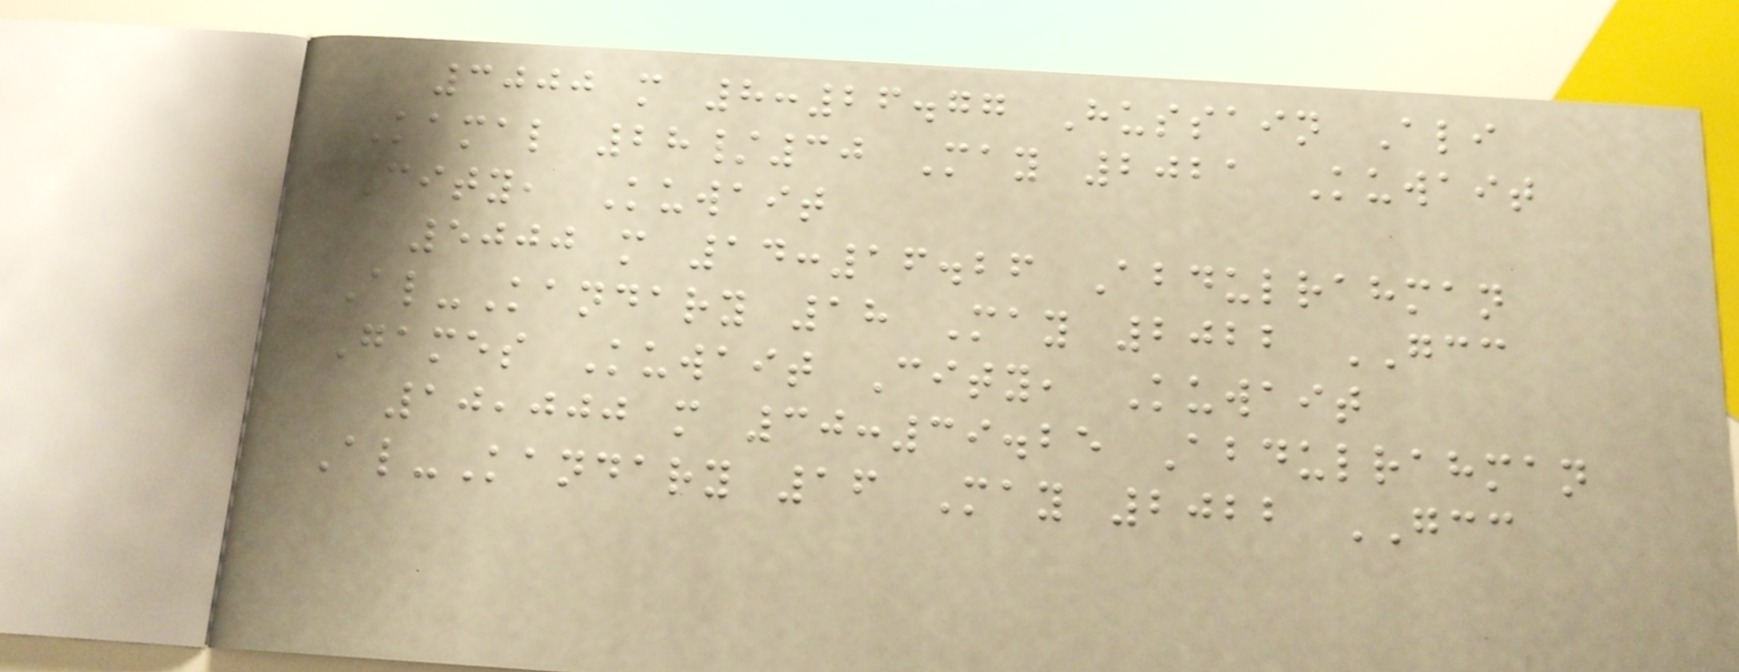3000 m 8:26.77 Hussain Ali
Kamal 28/30 May 2021 Kuwait
City, Kuwait
5000 m 14:16.26 Abdulrahman
Al-Kandary 18 May 2022 GCC
Games Kuwait City, Kuwait
10,000 m 30:39.25 Abdulrahman
Al-Kandary 16 May 2022 GCC
